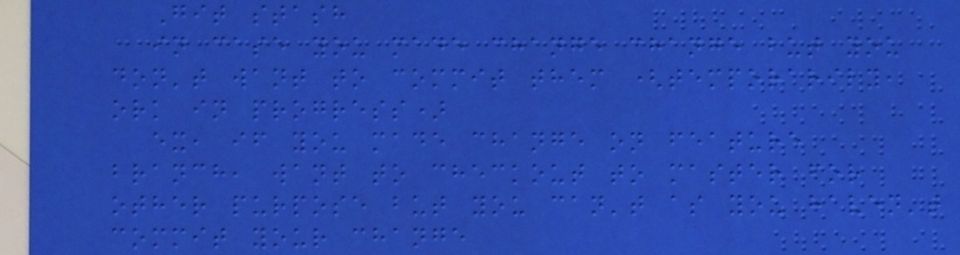Git stash
in case you made change change but you
don't want to commit them (temporarily,
ork in progress)
ex, if you made change on feature
branch, want to checkout to master for
other purpose but you can't as you haven't
commit your change
